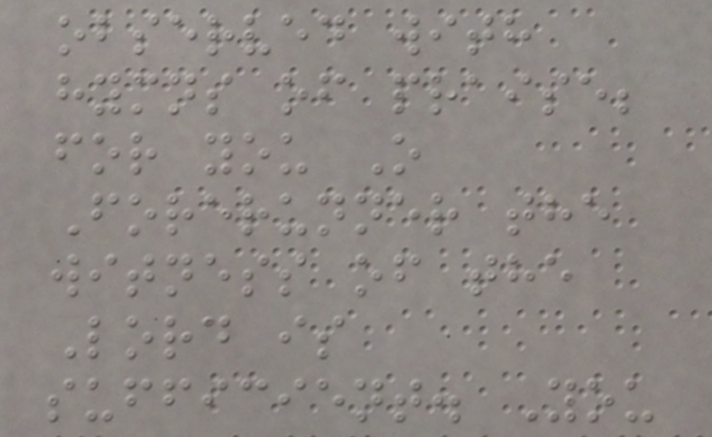observed with
hymns of praise;
for you O
Forerunner the
witness of the
Lord is
sufficient. You
